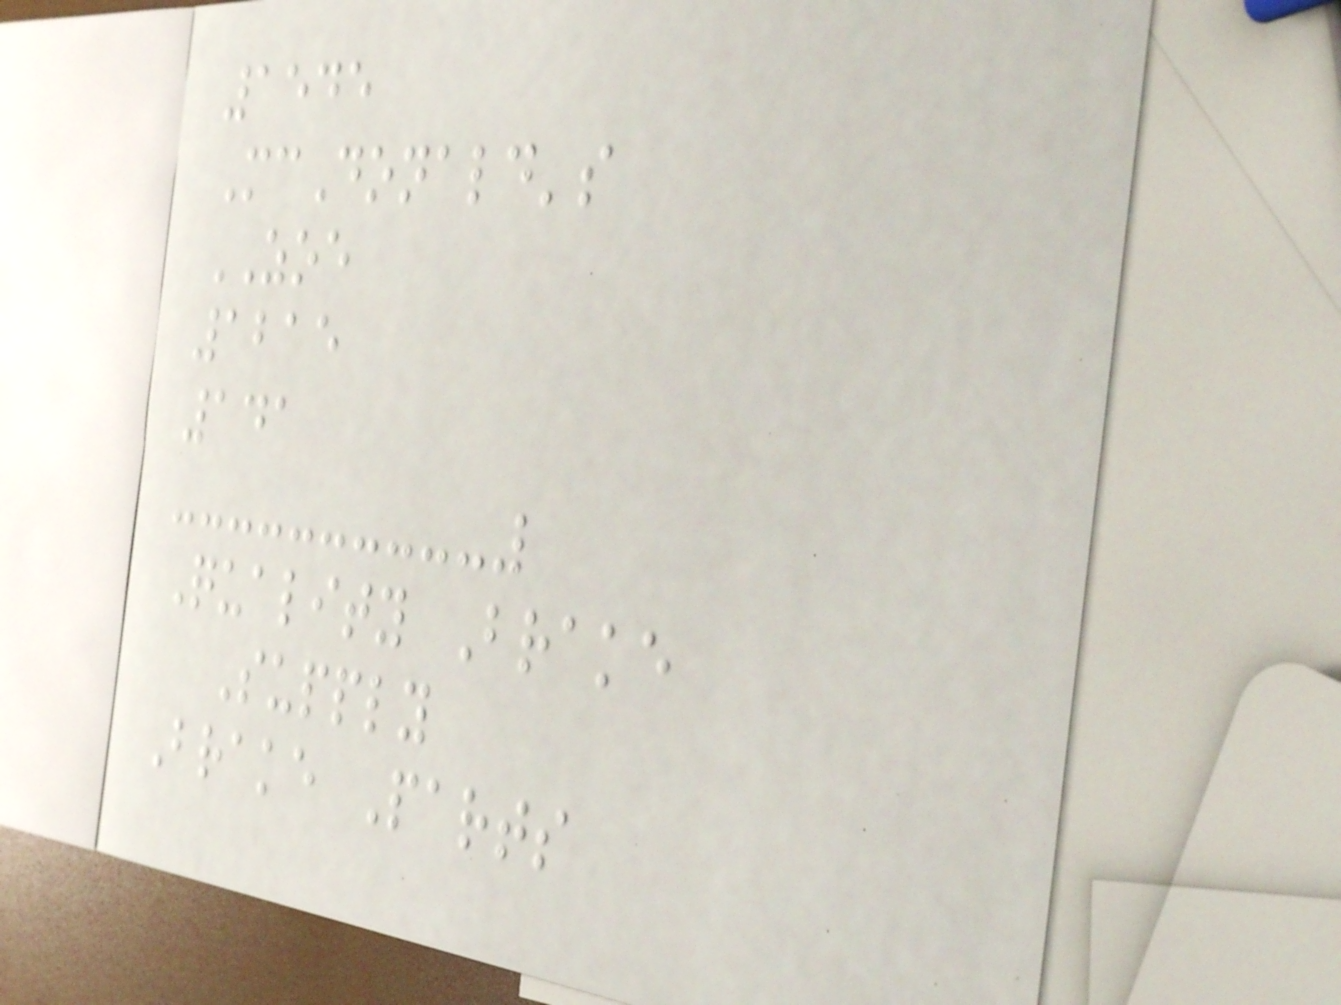1545
McDonald's
ZOE
1215
141
Quality Brake
Supply
Brake Parts
